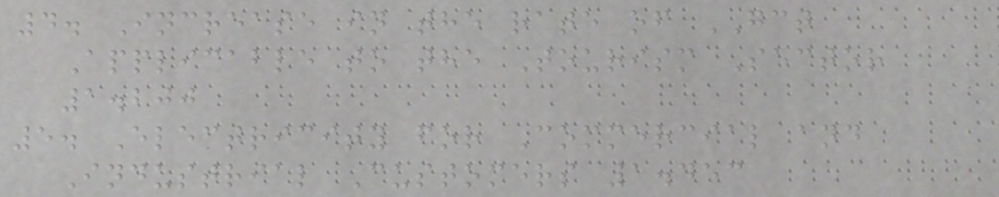4. Increase in the rate of GCT
Applicable to the Tourism Sector
1.200
5. Electricity for Commercial and
Industrial Customers 1.453
